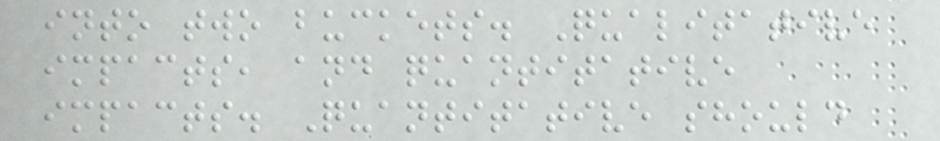into two buckets. Qualitative
impacts, and quantitative
impacts. Quantitative should
